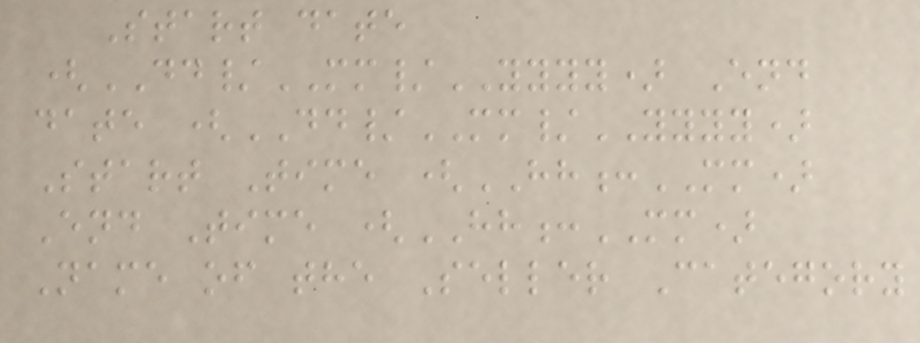Start date
(DD/MM/YYYY) End
date (DD/MM/YYYY)
Start Time (HH:MM)
End Time (HH:MM)
Name of the Seller Category
